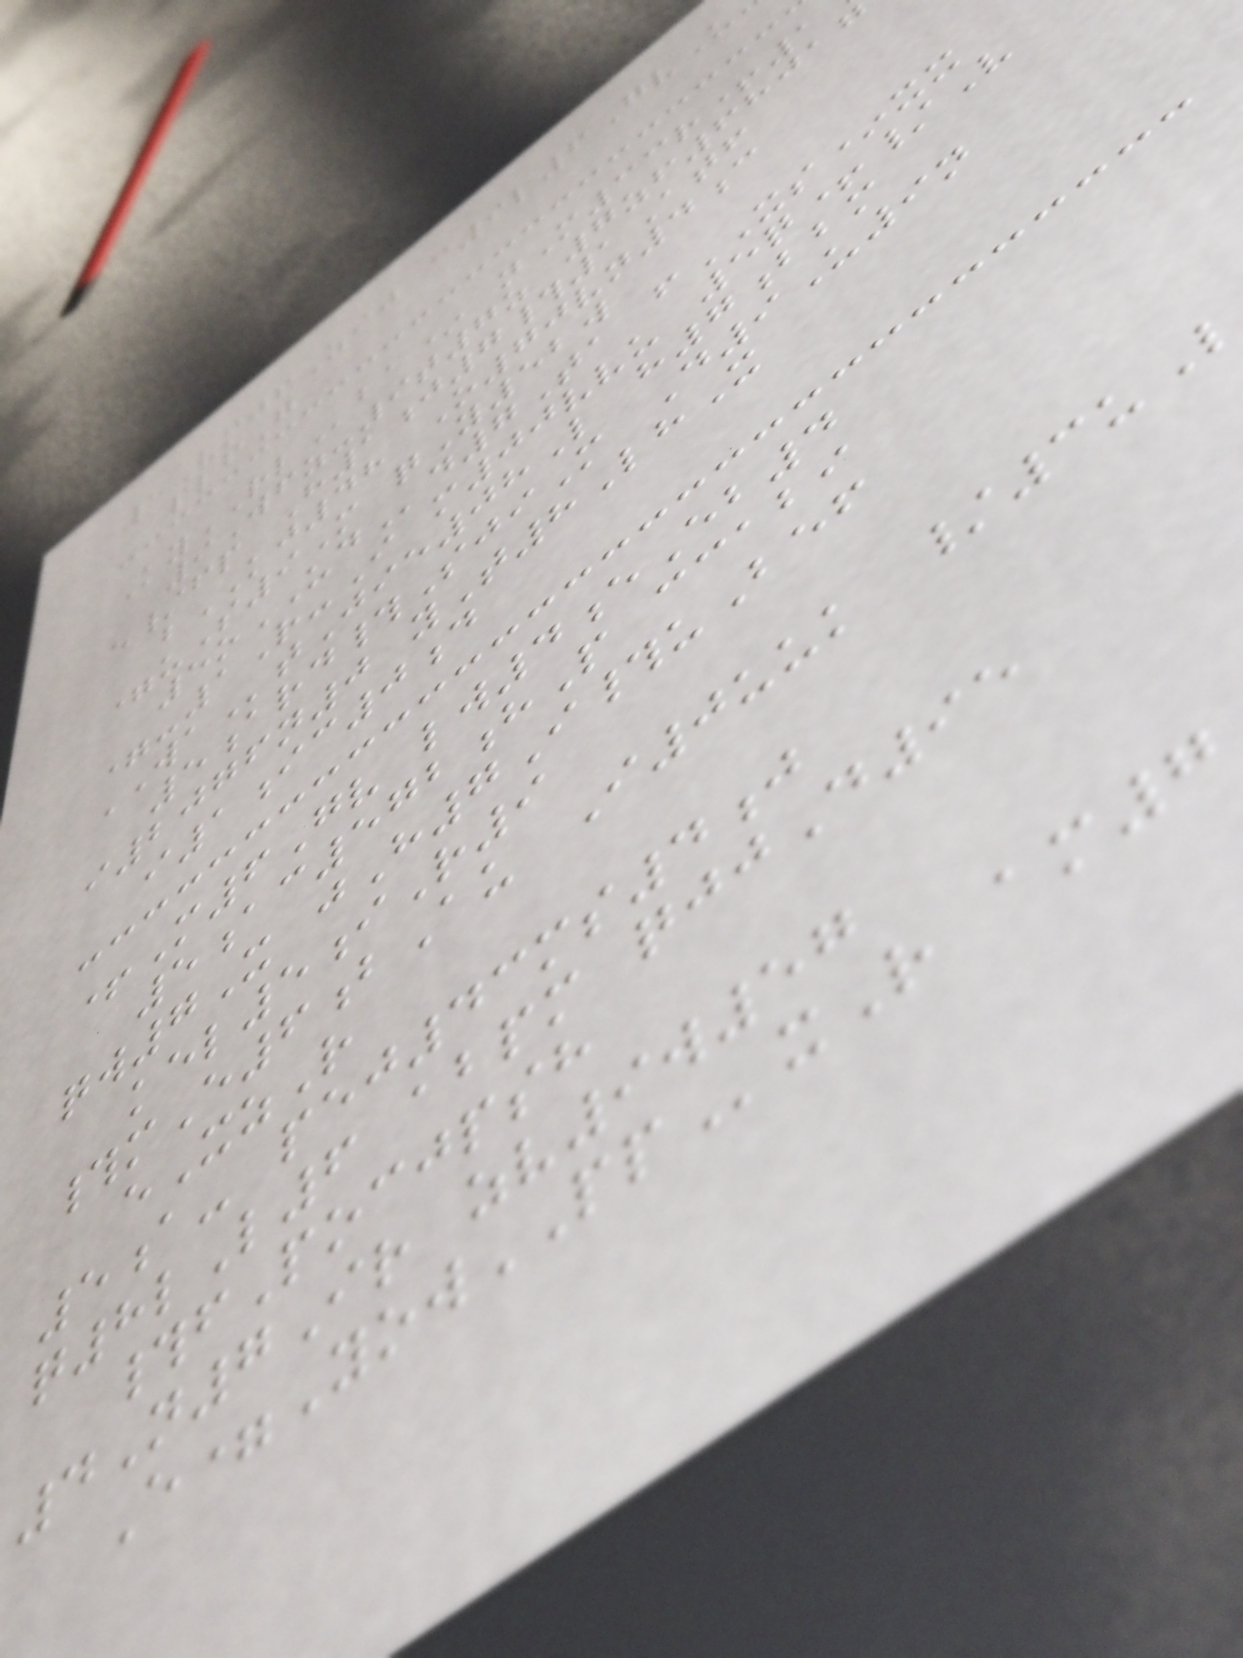5VmjfZij c9l6GvU
plfG
KyRLba* nM33r+1
9Wfz-9t7z 7zf68017
e/fp H1j7#1Atf
bKJ48 O70vn4c
=uS9M qY52w
5oUDd7Ta fXS*xx
=-1R-I m00vvu 5q+/V
WAtJie08L h7bbm
5ard#SjiM D9U9n
i2076n0 yT8LhX
i1ic0d
+M6Gv lw4eEb4
5ac572hP ccabi
qw7X jH7I#uBef
kel5iR9
#mE6bAu I0uuk /3u
eXzR
5a- pej43ms4j
q8lL6 abpm qjjD95
#fPocjpsh
4N7Ir zv9w57
E=YowPPxR am7
